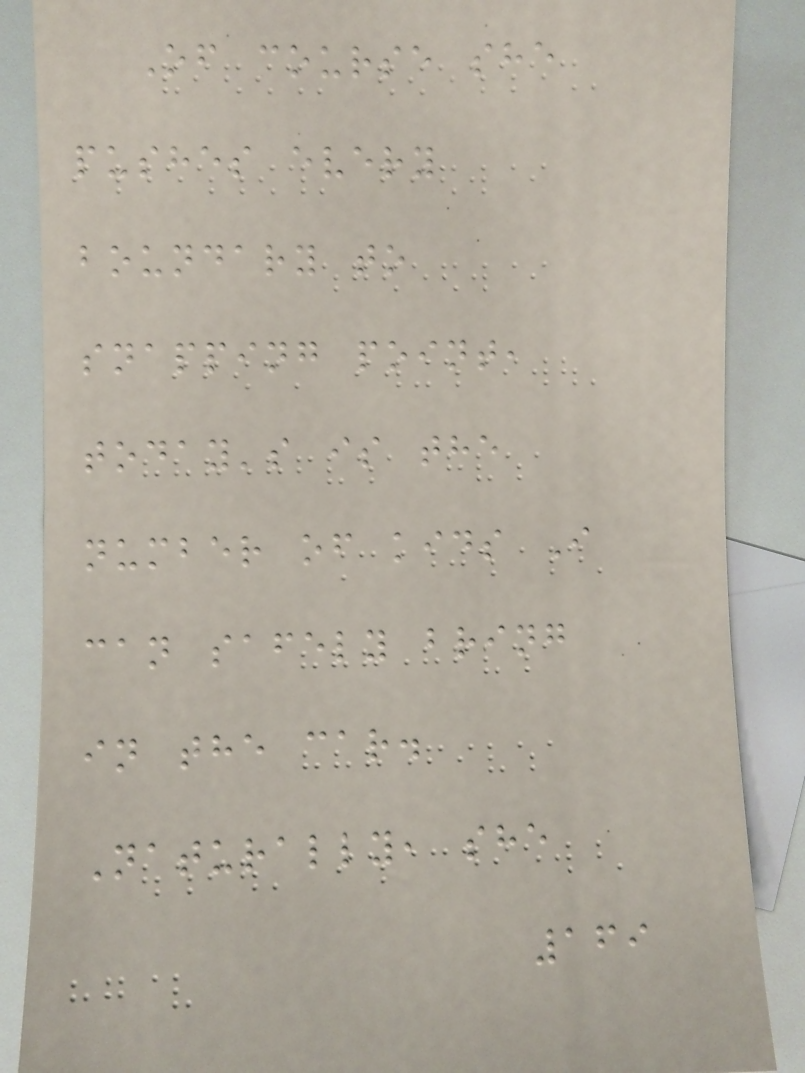Of course she
pushes every
boundary to
snapping point,
today's is the
number of kids I
can safely bring
in the car.
Naturally, she
169
